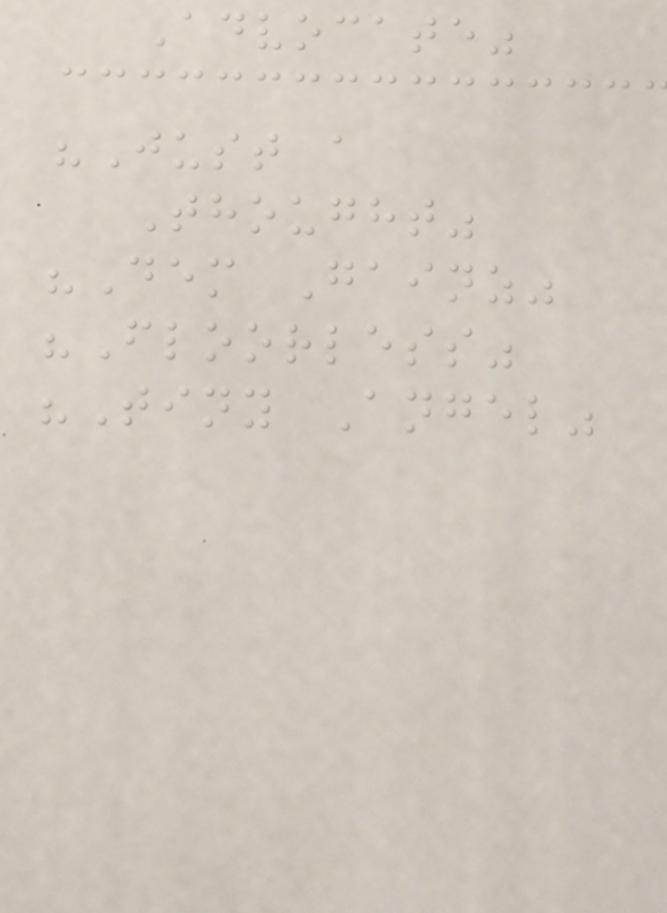Advocate"
"Just a
Thought"
"Dem Gainz"
"Floorless"
"Tiny Angel"
